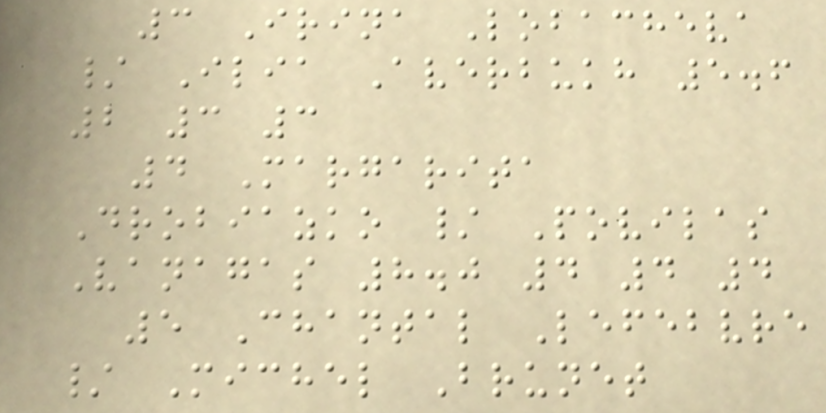3 Irina Lobacheva
/ Ilia Averbukh 5.6
2 3 3
4 Margarita
Drobiazko / Povilas
Vanagas 8.0 4 4 4
5 Chantal Lefebvre
/ Michel Brunet
